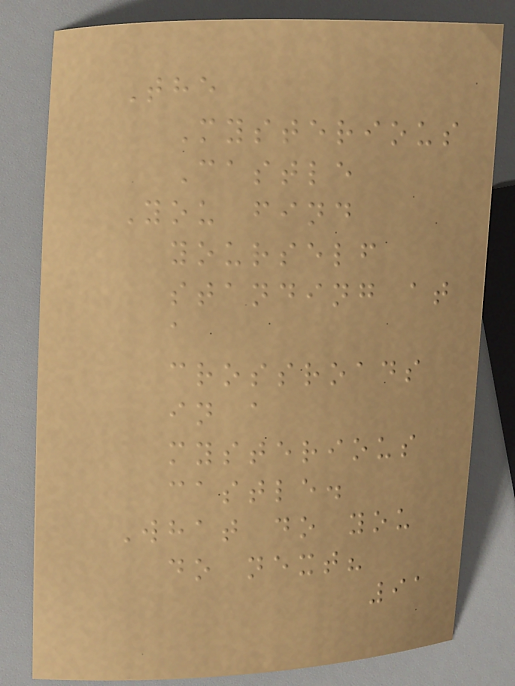The
Mysterious
Castle
You find
yourself
standing at
a
crossroads
in a
mysterious
castle.
What do you
do next?
91
